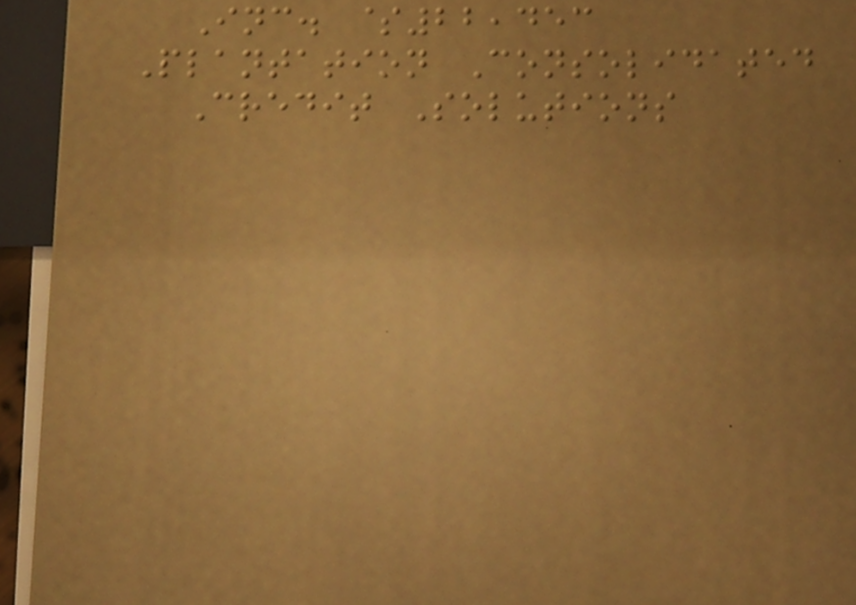Inc. $22,453
Plantation Consolidated
Credit Solutions
